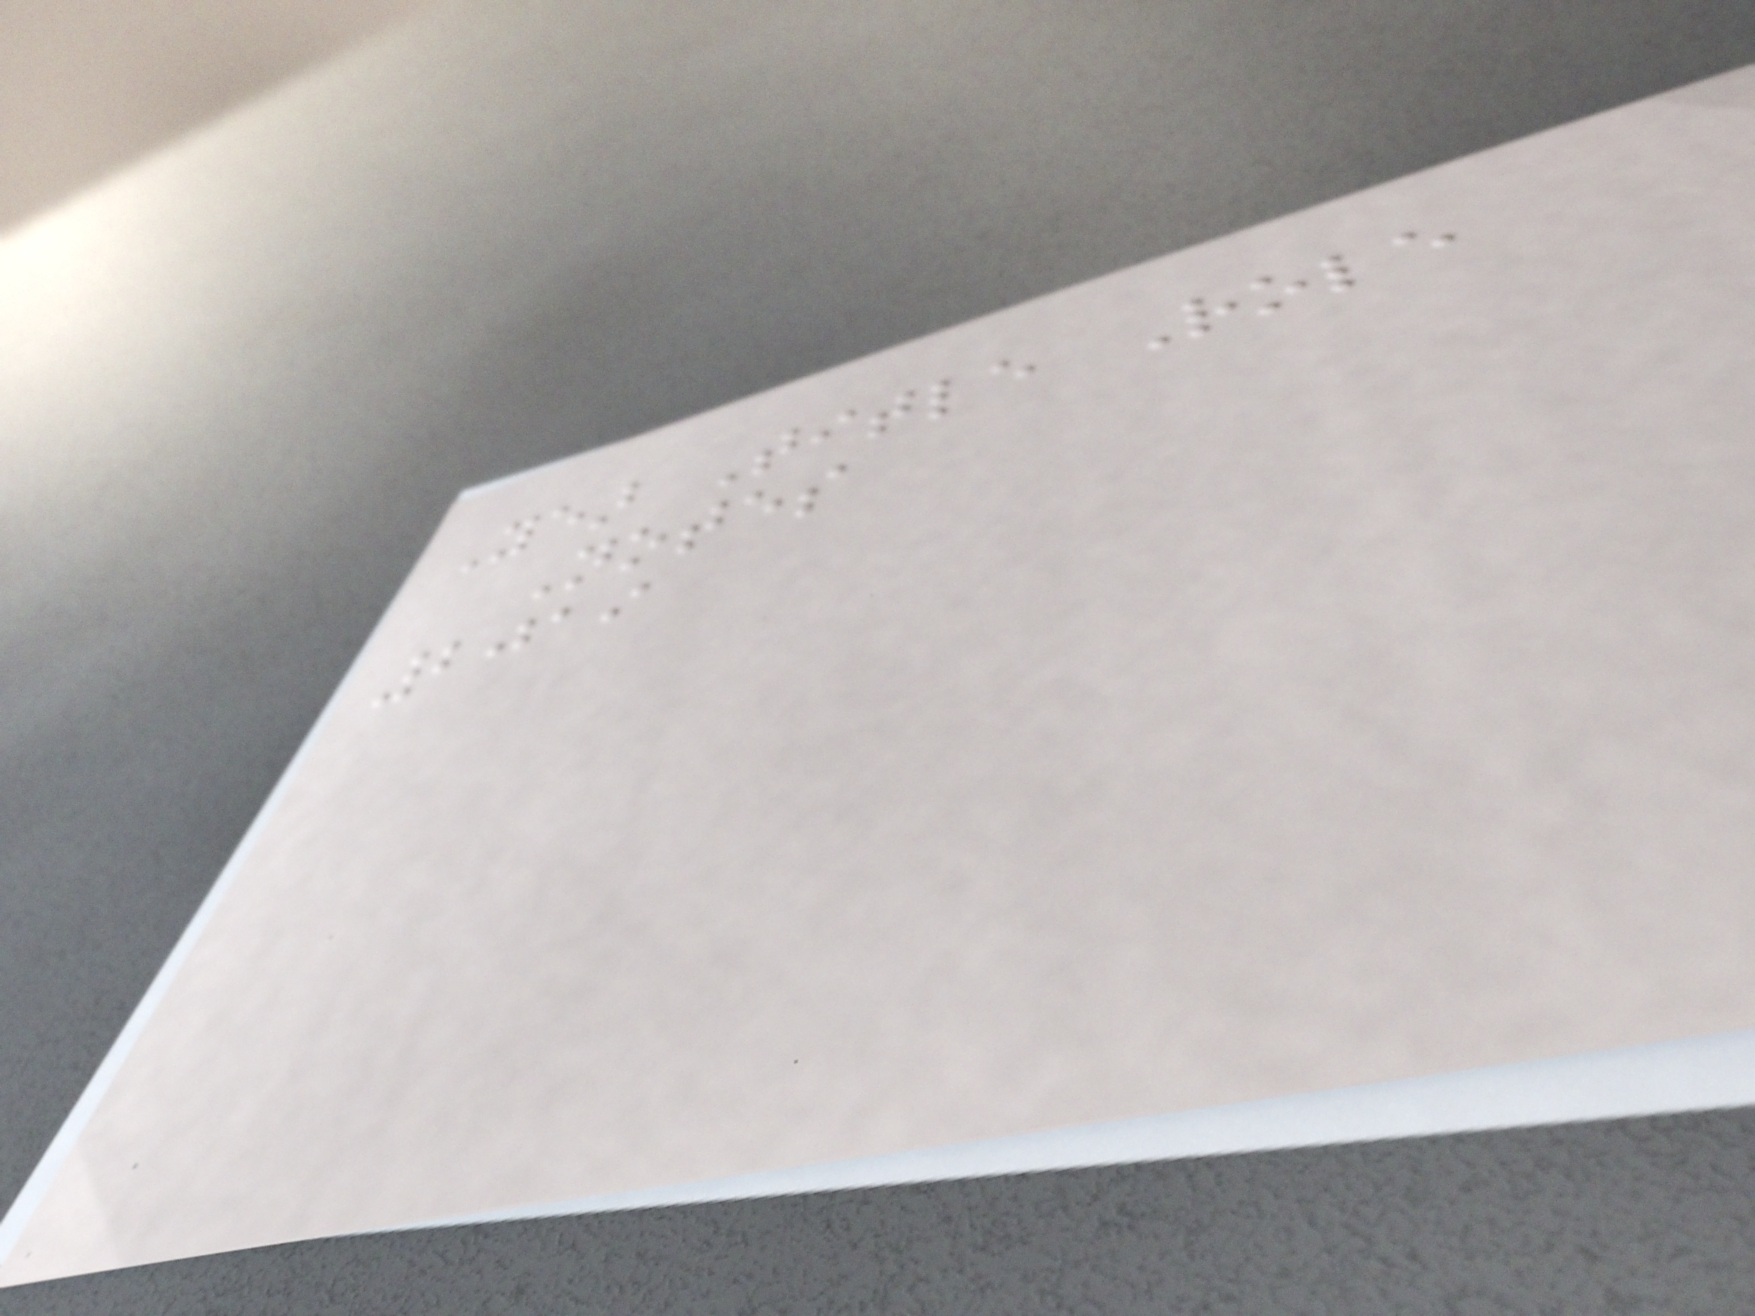Year Title Role
Notes
2019
